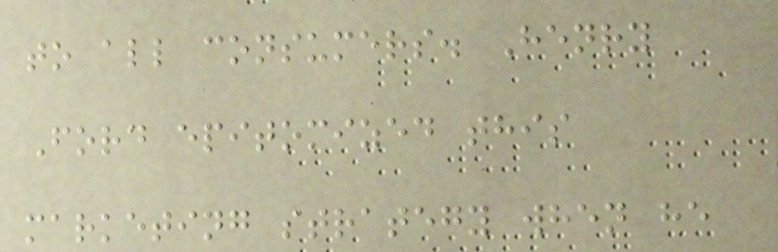to all consumers. Henry
Ford epitomized this
marketing strategy when he
